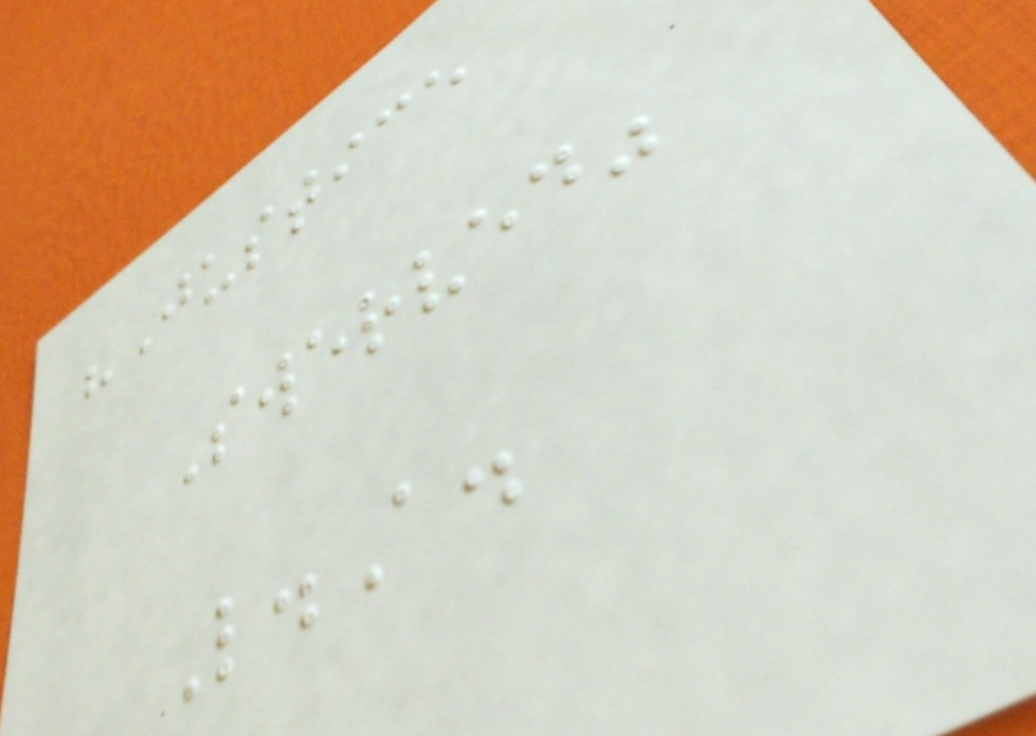"Justice
Swerved"
L.A.
